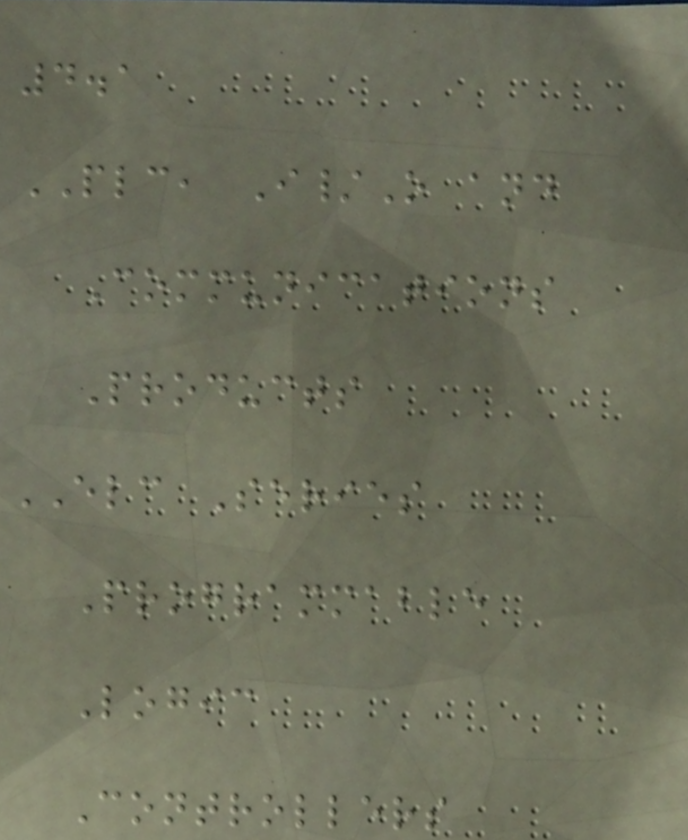4.1
PLC, I/O and
Communications
Products
ELC Series
Programmable
Logic
Controllers
